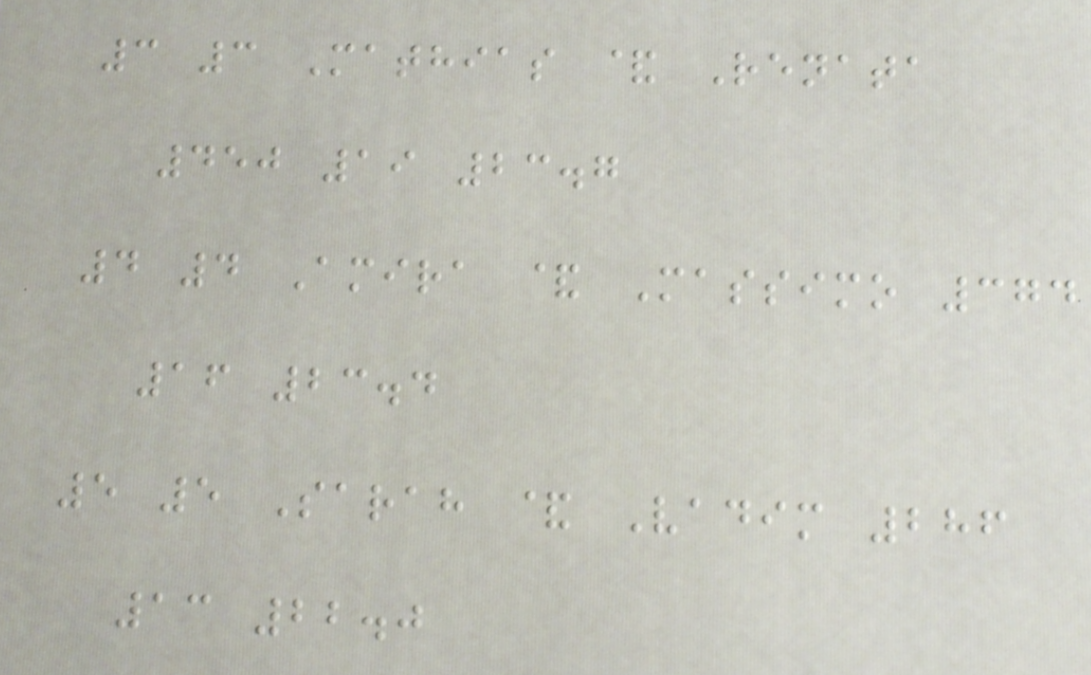3 3 Mathias & Renata
450 19 23.7
4 4 Amira & Massimo 374
16 23.4
5 5 Sarah & Vadim 286
13 22.0
